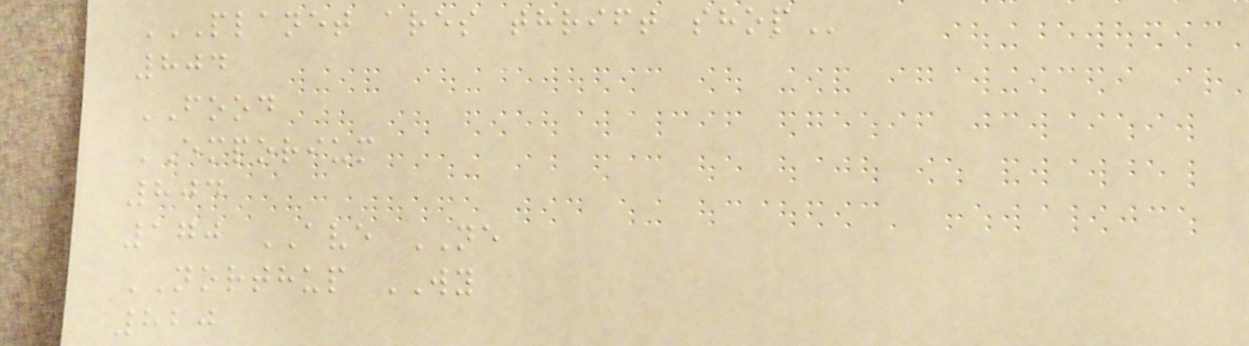PLANET ARES THRIFT SHOP
804
FOOD
EMPORIUM
804
170 AVE NE
NORTHUP WY
820
